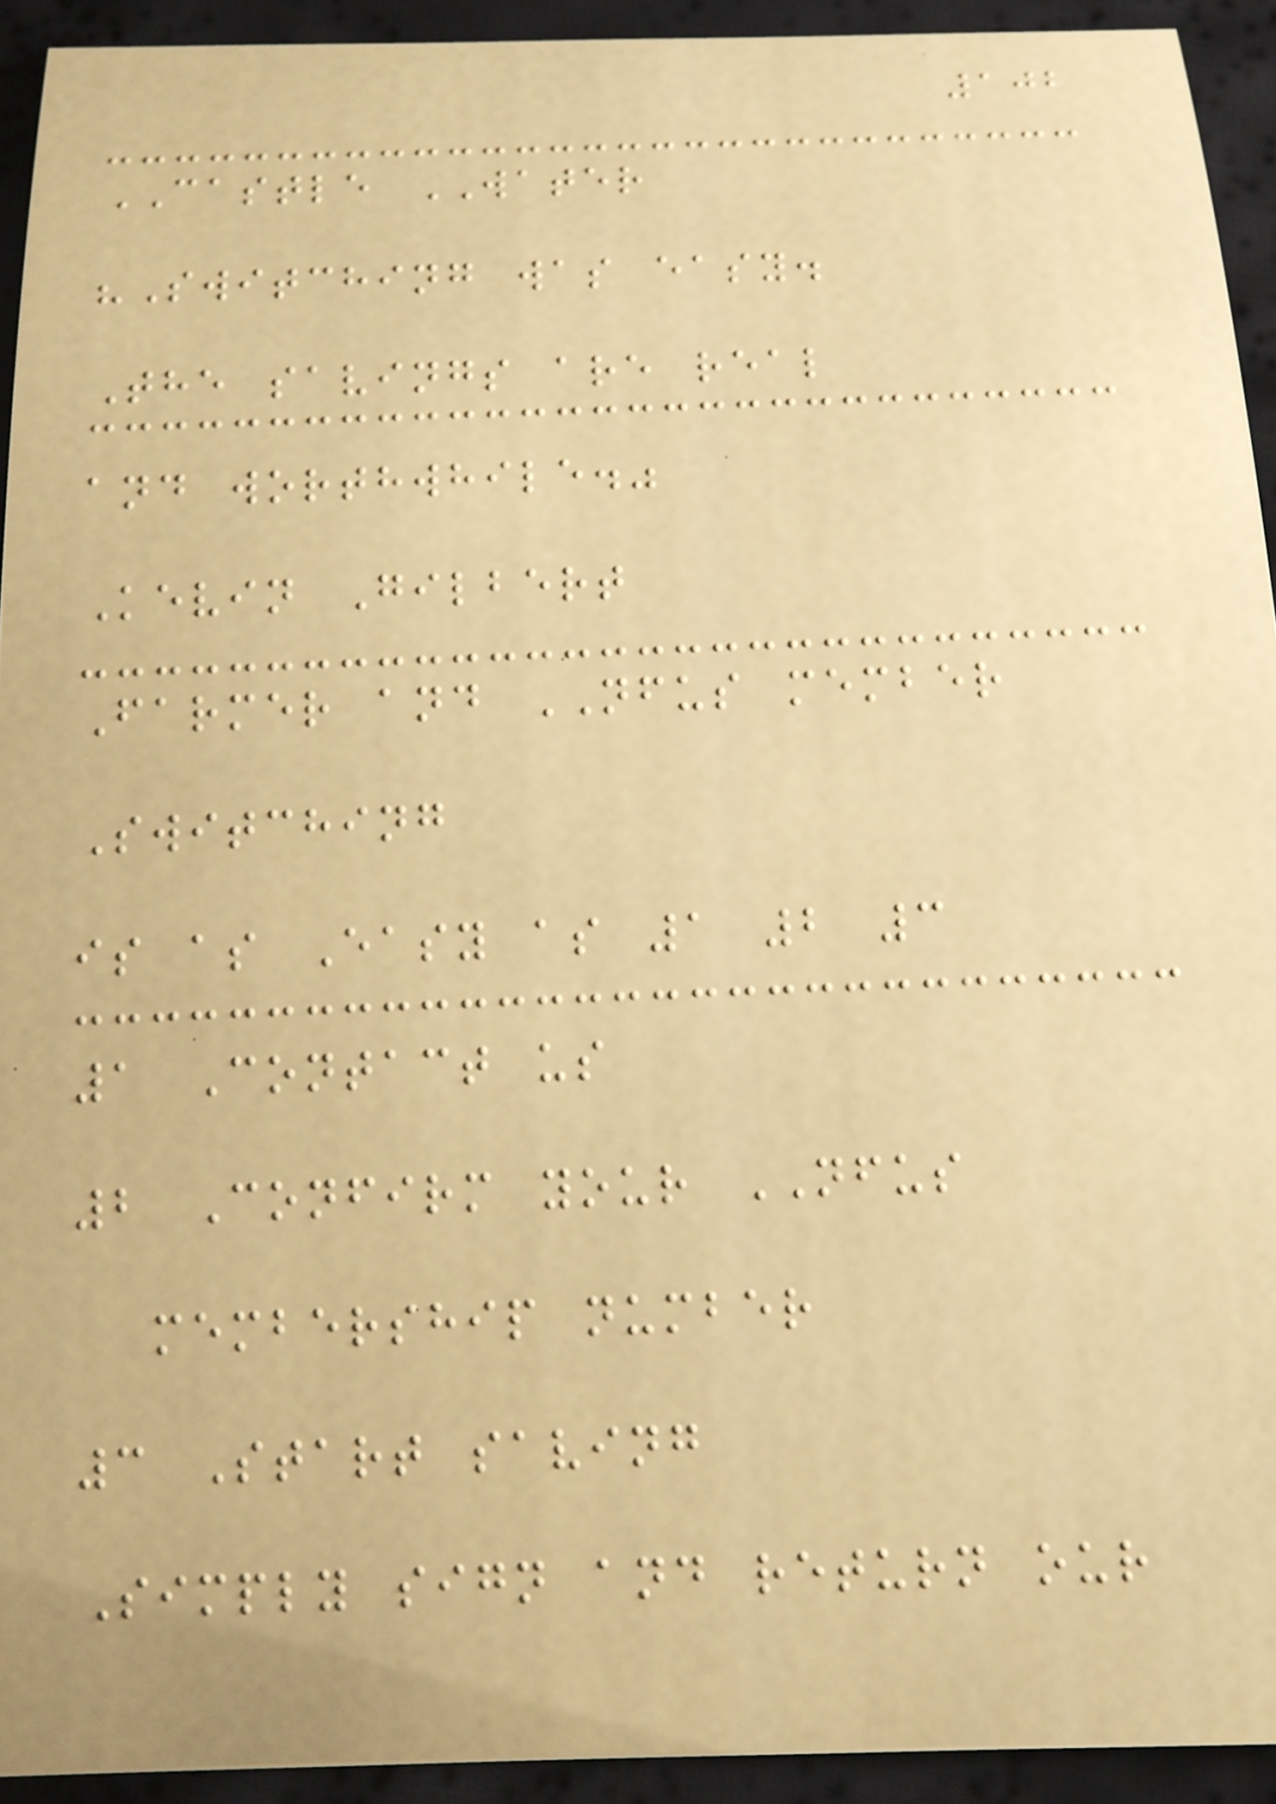102
CASTLE WATER
"Switching was easy.
The savings are real
and worthwhile."
Kevin Gilbert
Farmer and NFUS member
Switching
is as Easy as 1 2 3
1 Contact us
2 Confirm your NFUS
membership number
3 Start saving
Simply sign and return our
